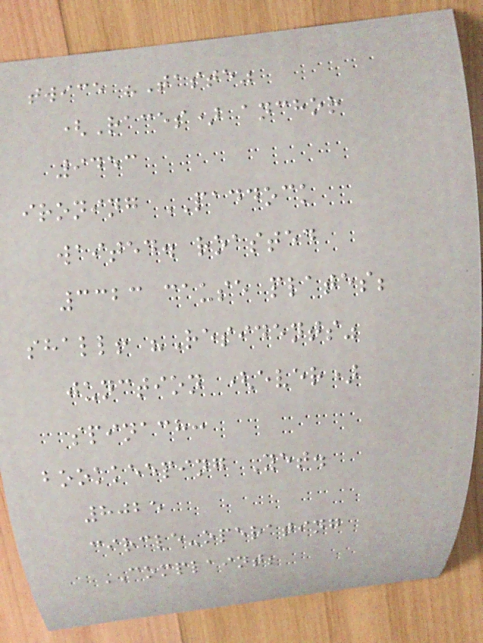twice "Taste"
(Races) anchor
9453
ironing PADDOCK
waited. roasted
3323 cause plates;
shall! "Residents"
junction (ever)
spinach:
bookkeeping Yet.
8025
circle-operating
COMPLAINT;
